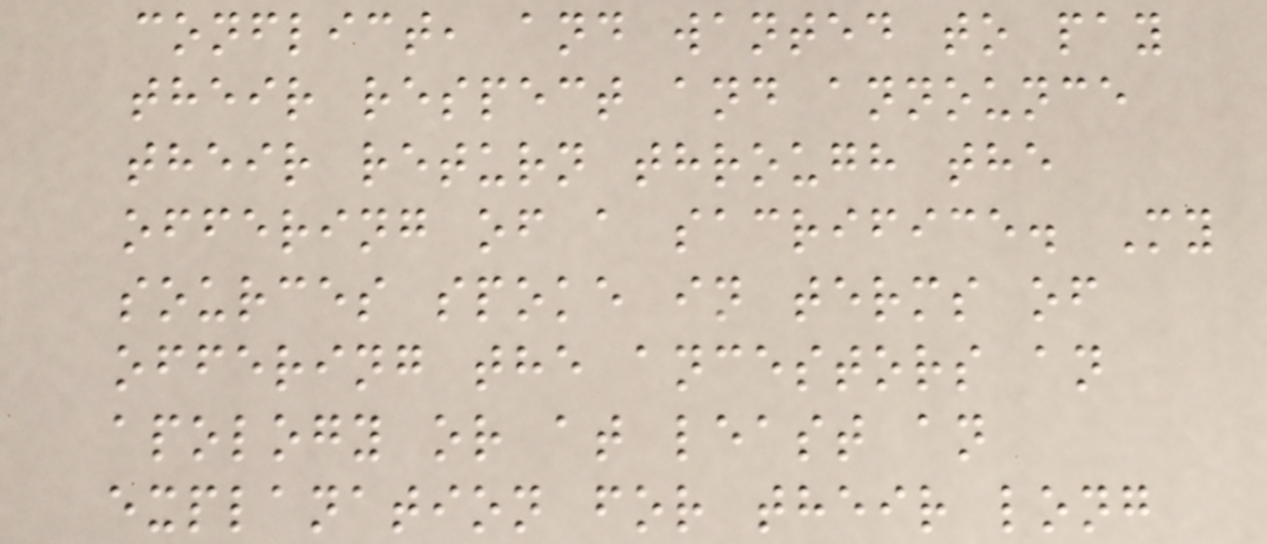conflict, and wanted to pay
their respect and announce
their return through the
offering of a sacrifice. My
sources spoke in terms of
offering the ancestors an
apology or at least an
explanation for their long
